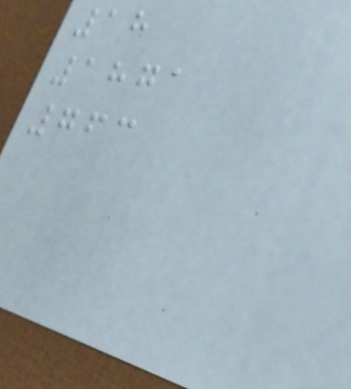18
1871
763
